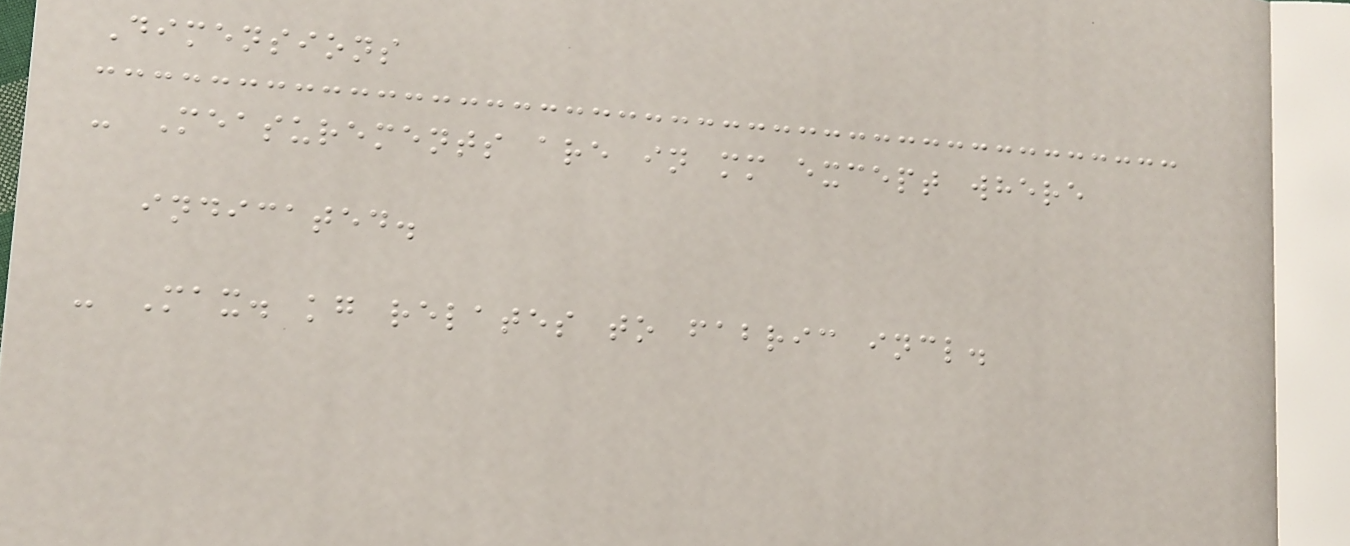Dimensions
- Measurements are in mm except where
indicated.
- Max. kg relates to fabric incl.
